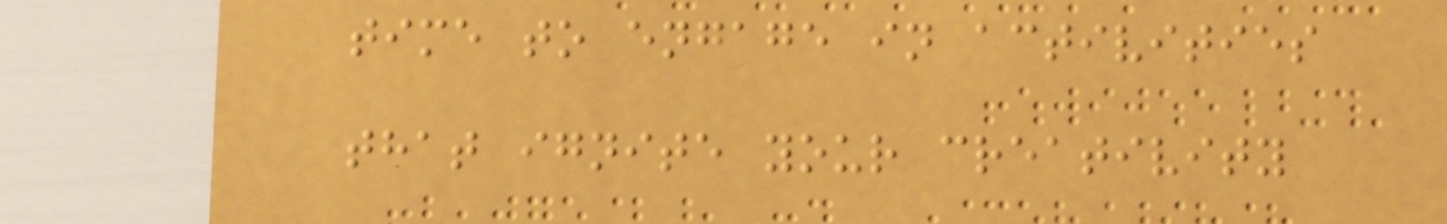time to engage in activities
that ignite your creativity
